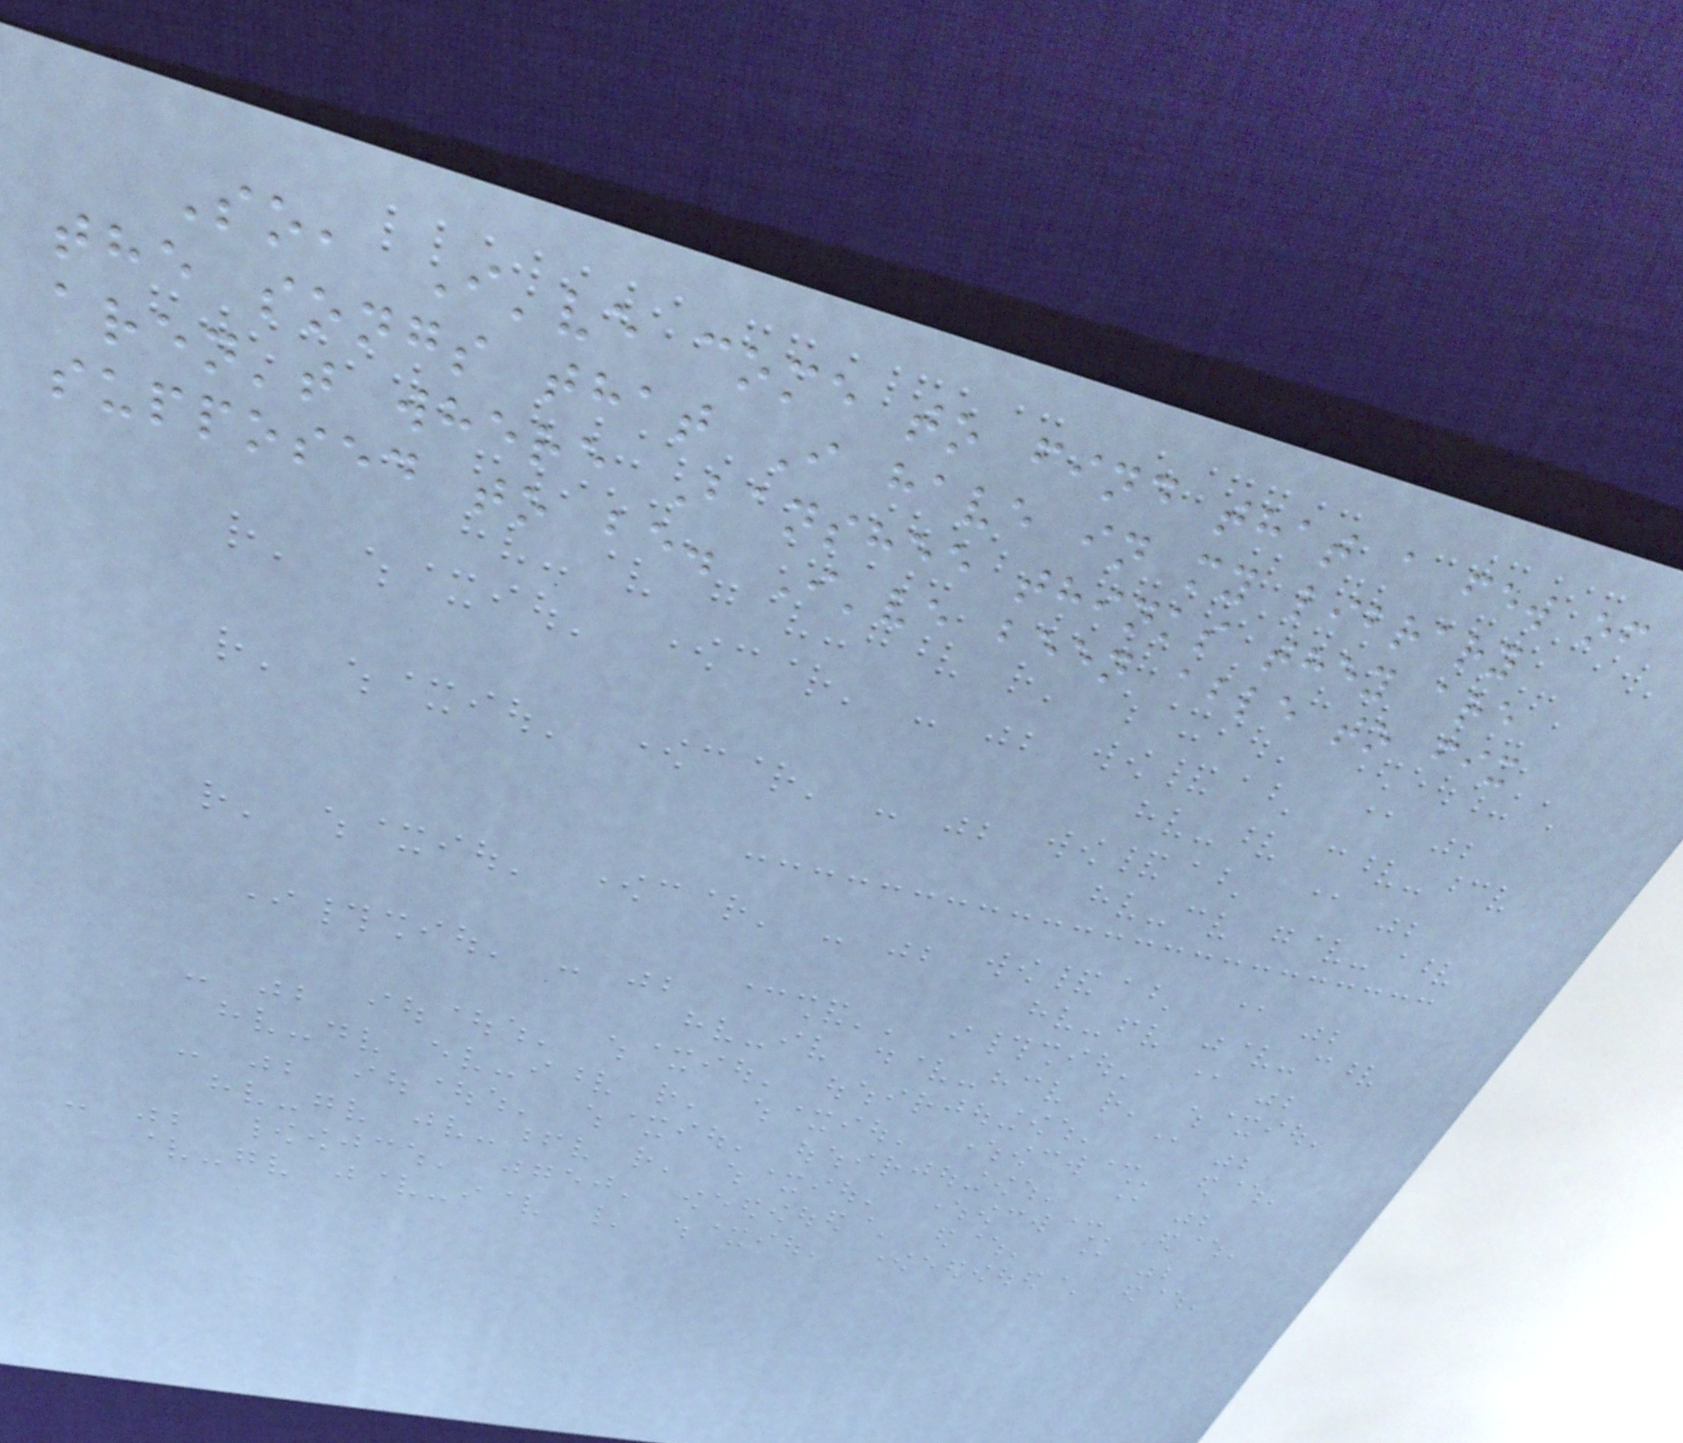So, I've come to find that a few of
the songs that I have in my library
aren't where Banshee thinks they are
supposed to be. I've been able to fix
